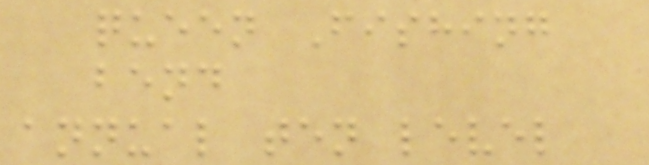queen Fishing
bend
annual ten level
